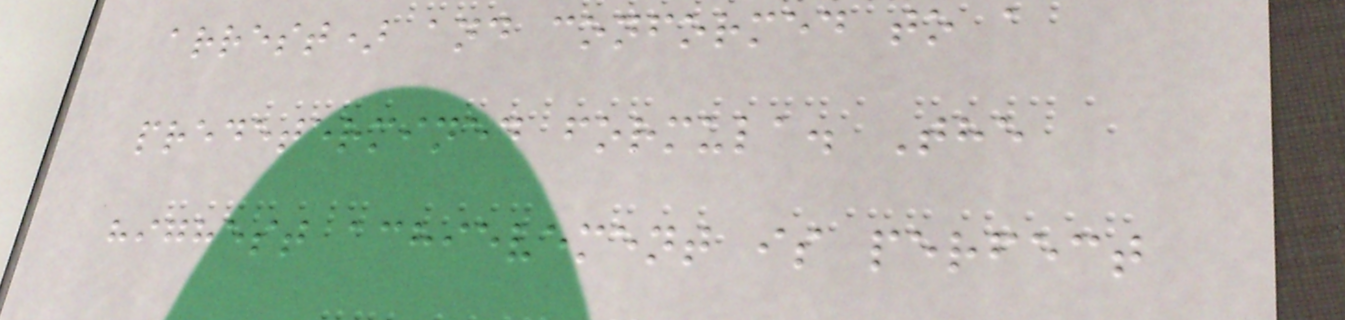arrest) and conformed to a
predetermined formula. The
highest achievement is perfect
